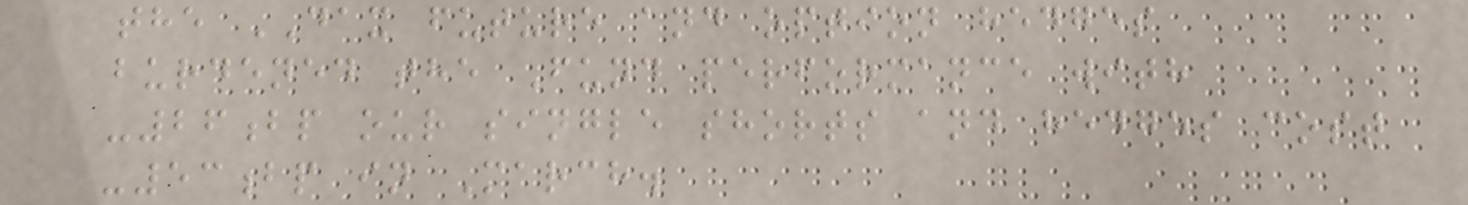the DAX future and option hedges
burdened the Fund performance with
-26bp our single shorts and hedges cost
-53bp in March.
